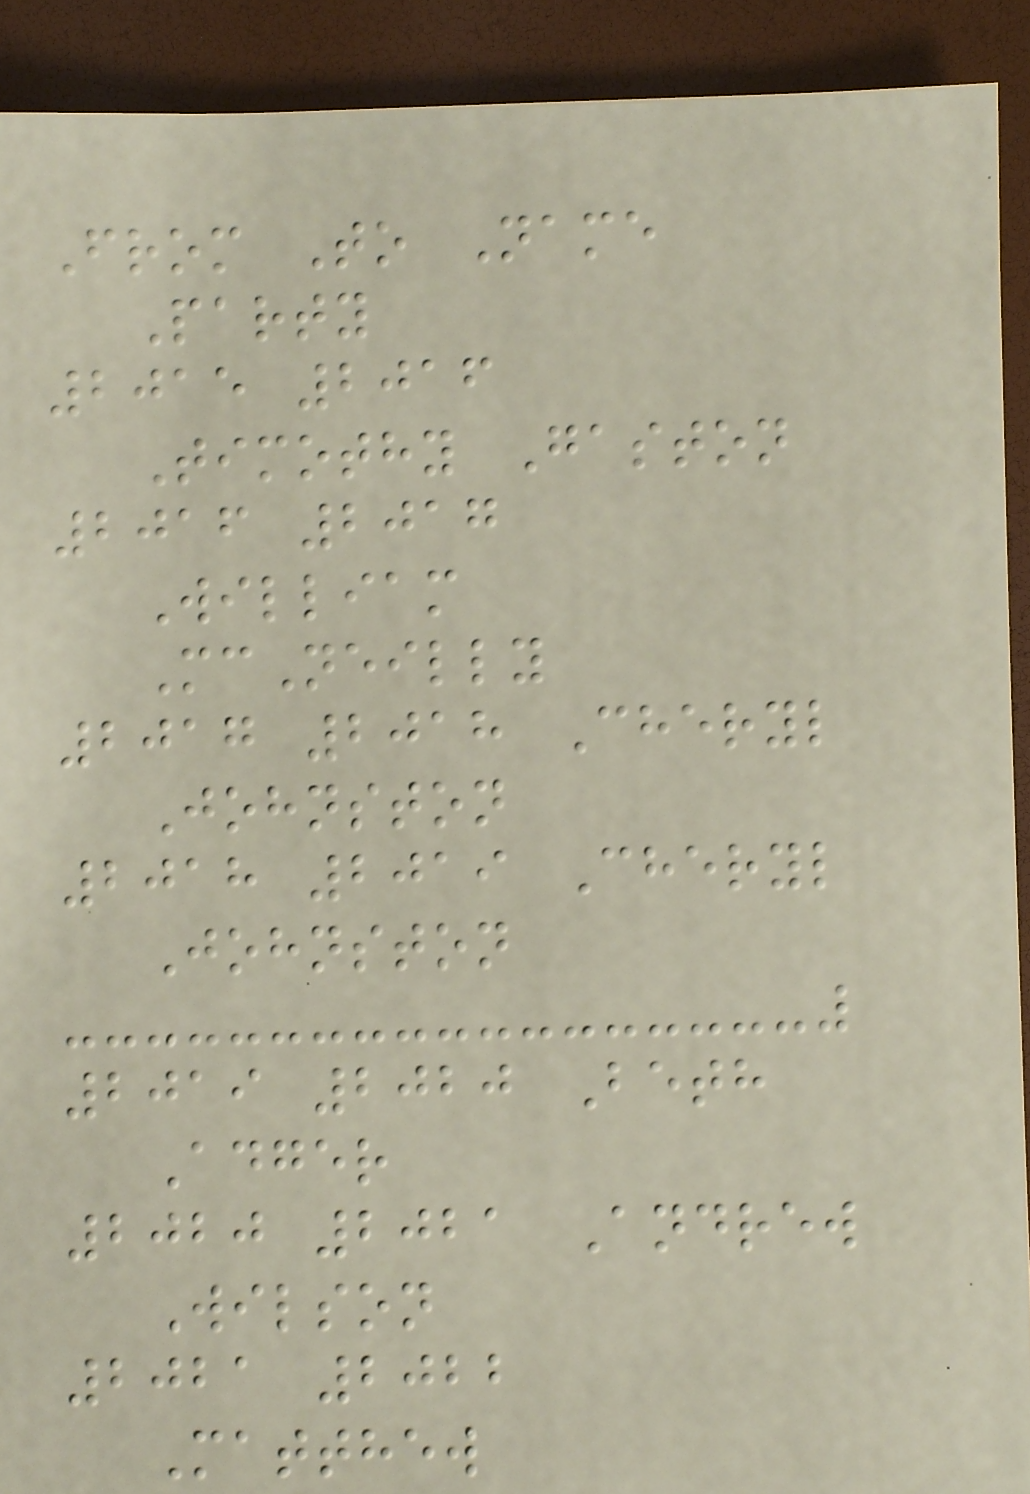From To Name
Party
2015 2016
Timothy Gaston
2016 2017
William
McNeilly
2017 2018 Cheryl
Johnston
2018 2019 Cheryl
Johnston
2019 2020 Beth
Adger
2020 2021 Andrew
Wilson
2021 2022
Matthew
